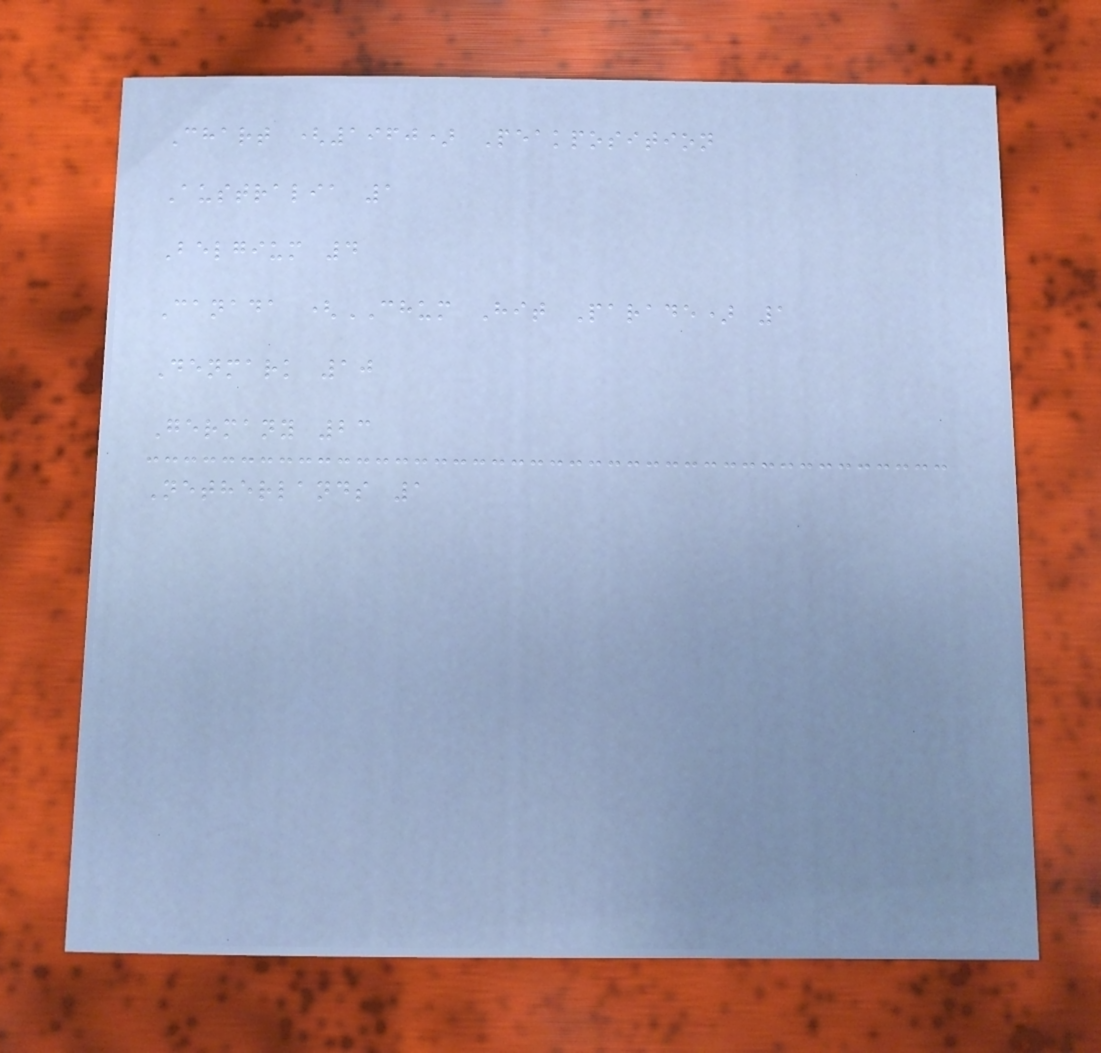Chart (1960) Peakposition
Australia 1
Belgium 4
Canada (CHUM Hit Parade) 1
Denmark 10
Germany 23
Netherlands 1
